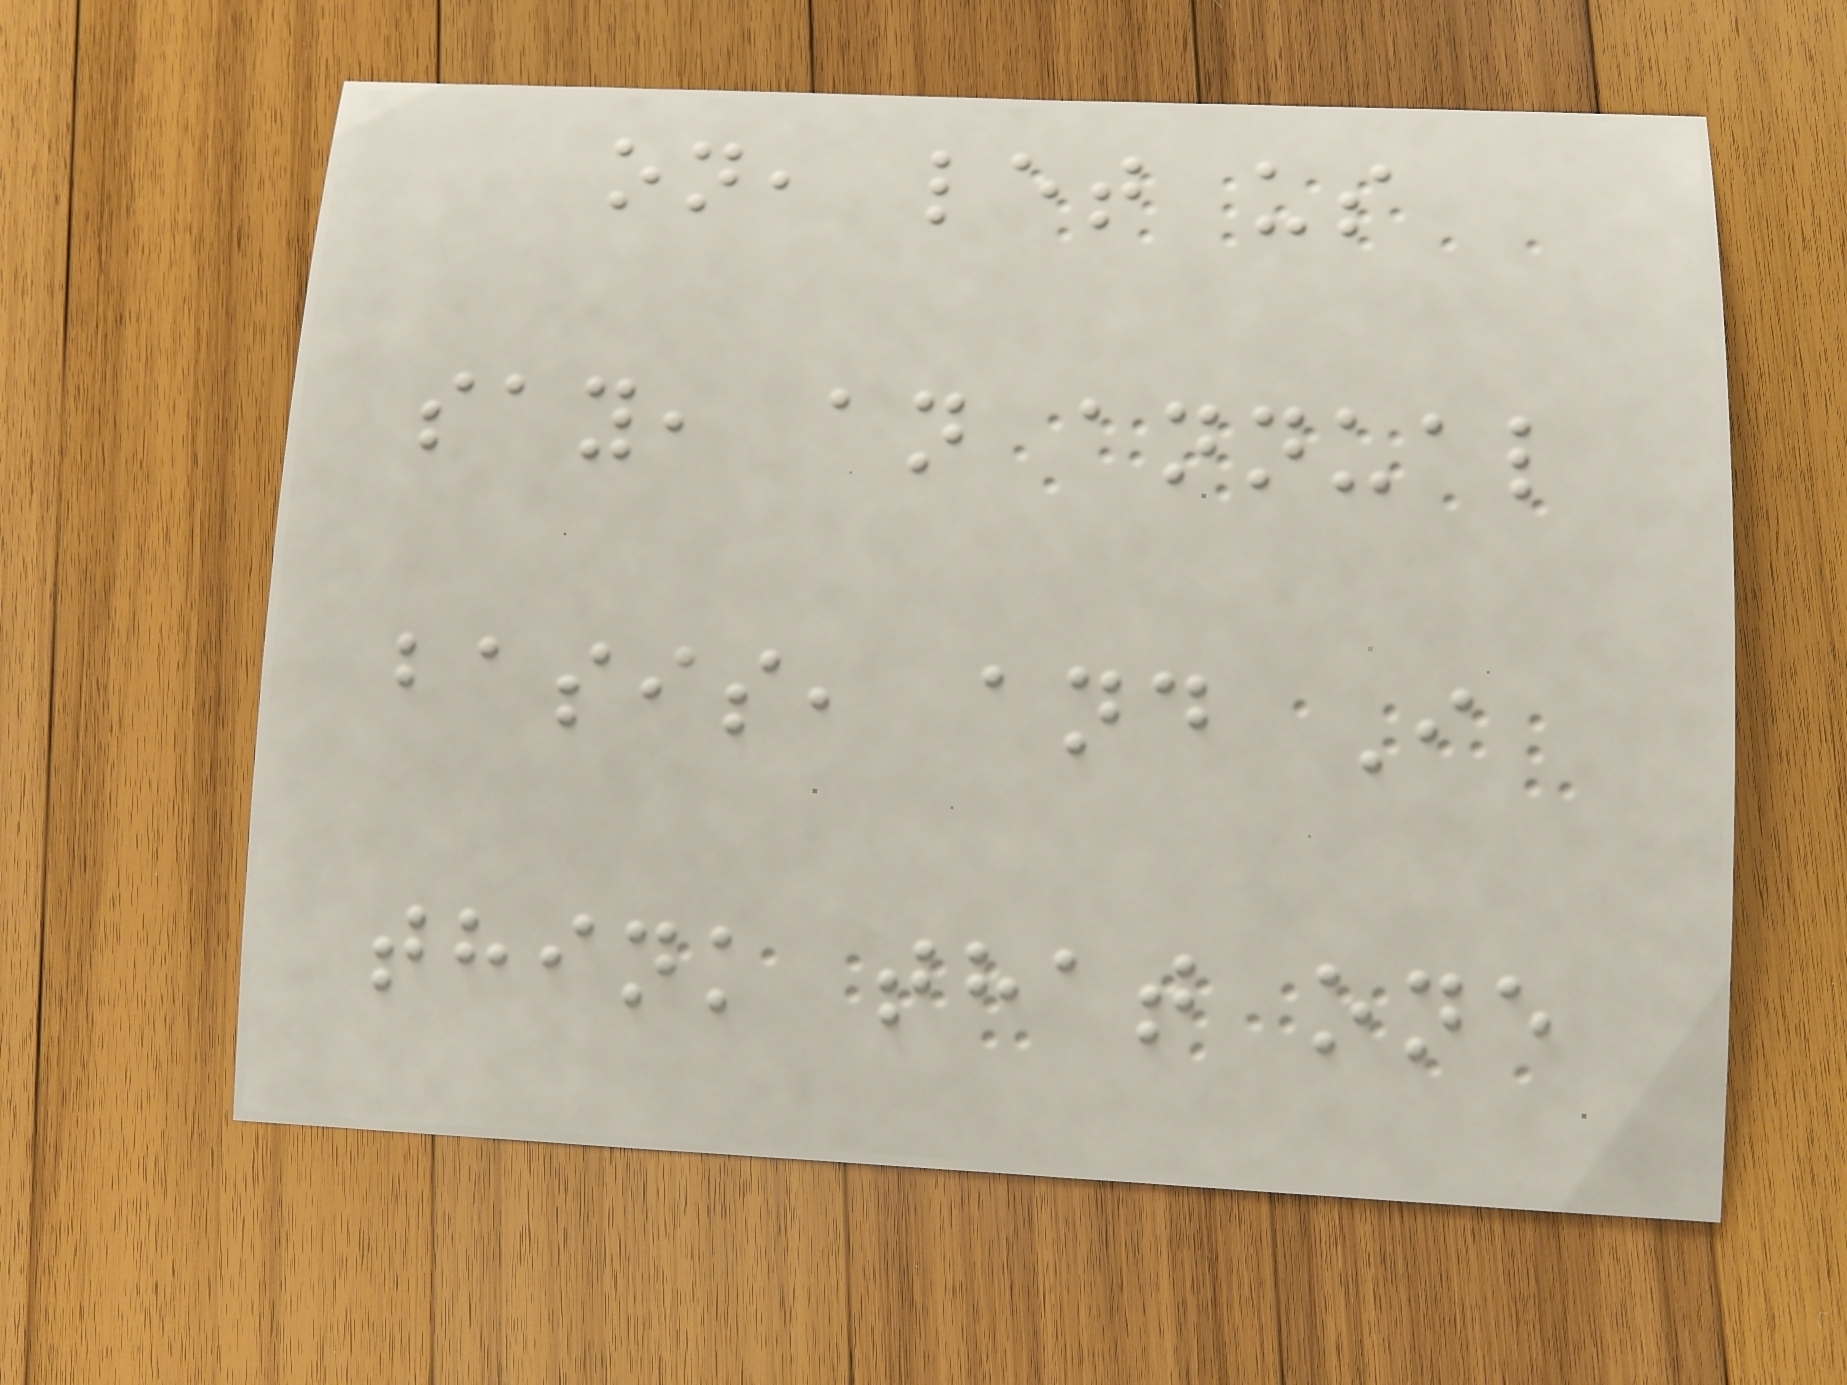on, let us
say, an annual
basis, and I
think that one
